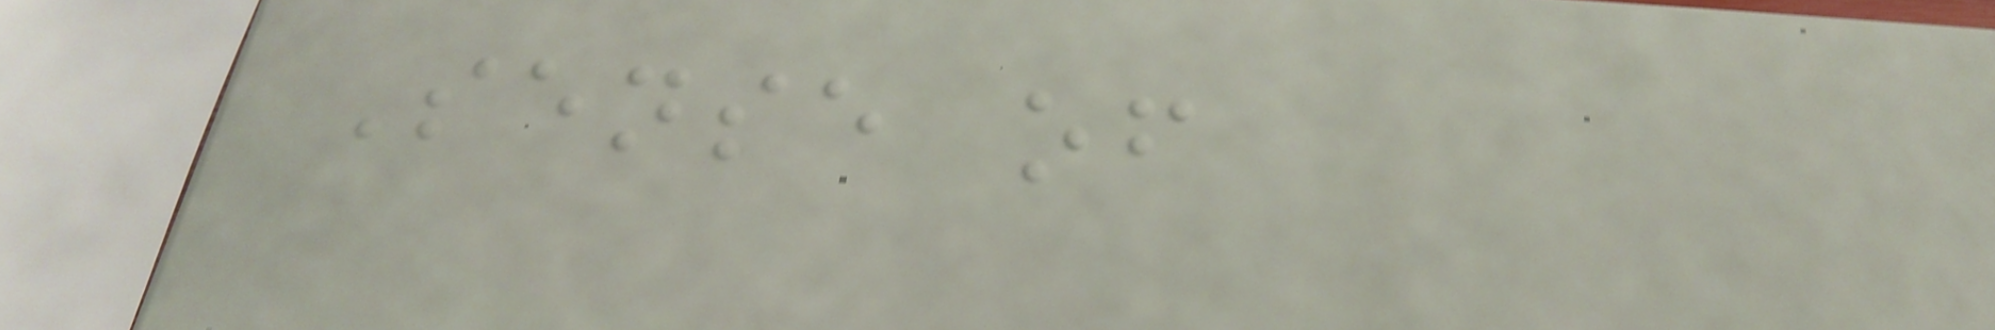Sense of
